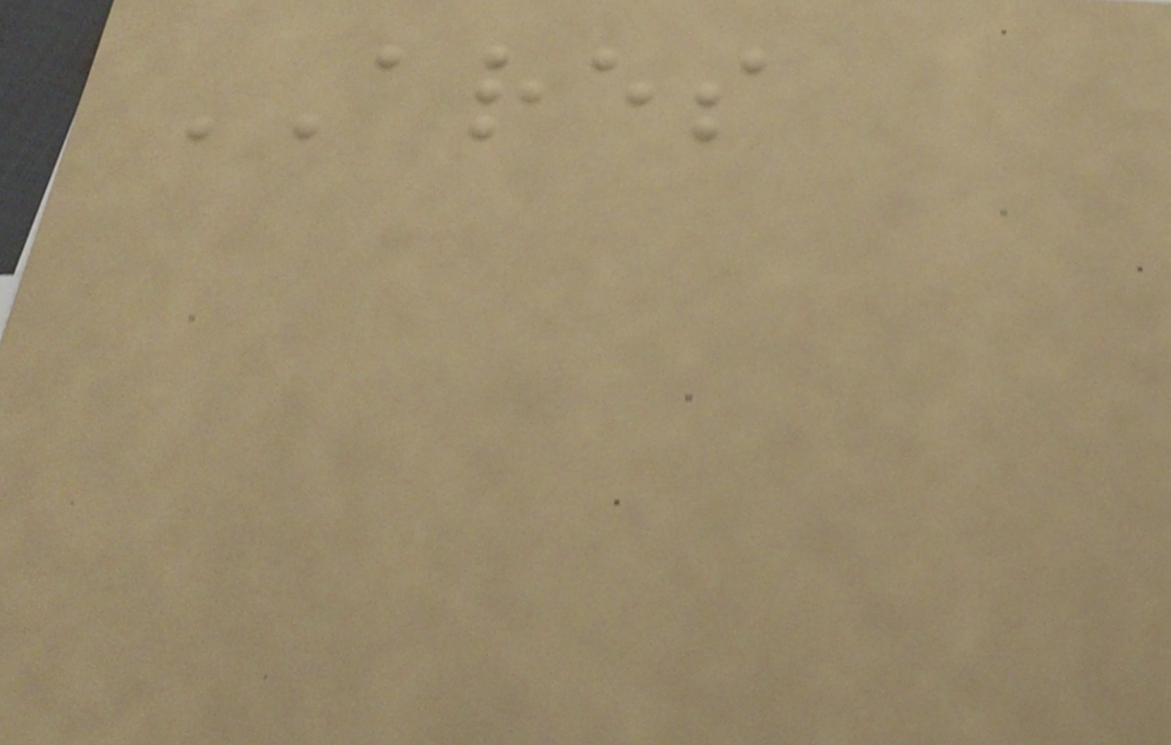ARES
